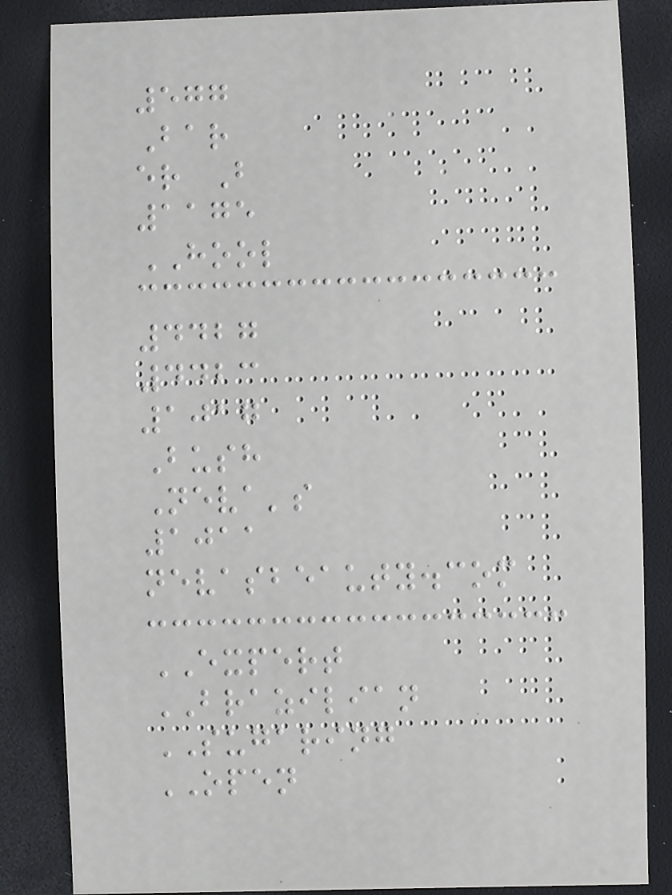577
Bar
er B
1175
HOOL
4427
4423
1017
Bush
Neva's
1011
nevasbeauty.com
EXPERT
BRAZILIAN
SUGARING
OPEN
